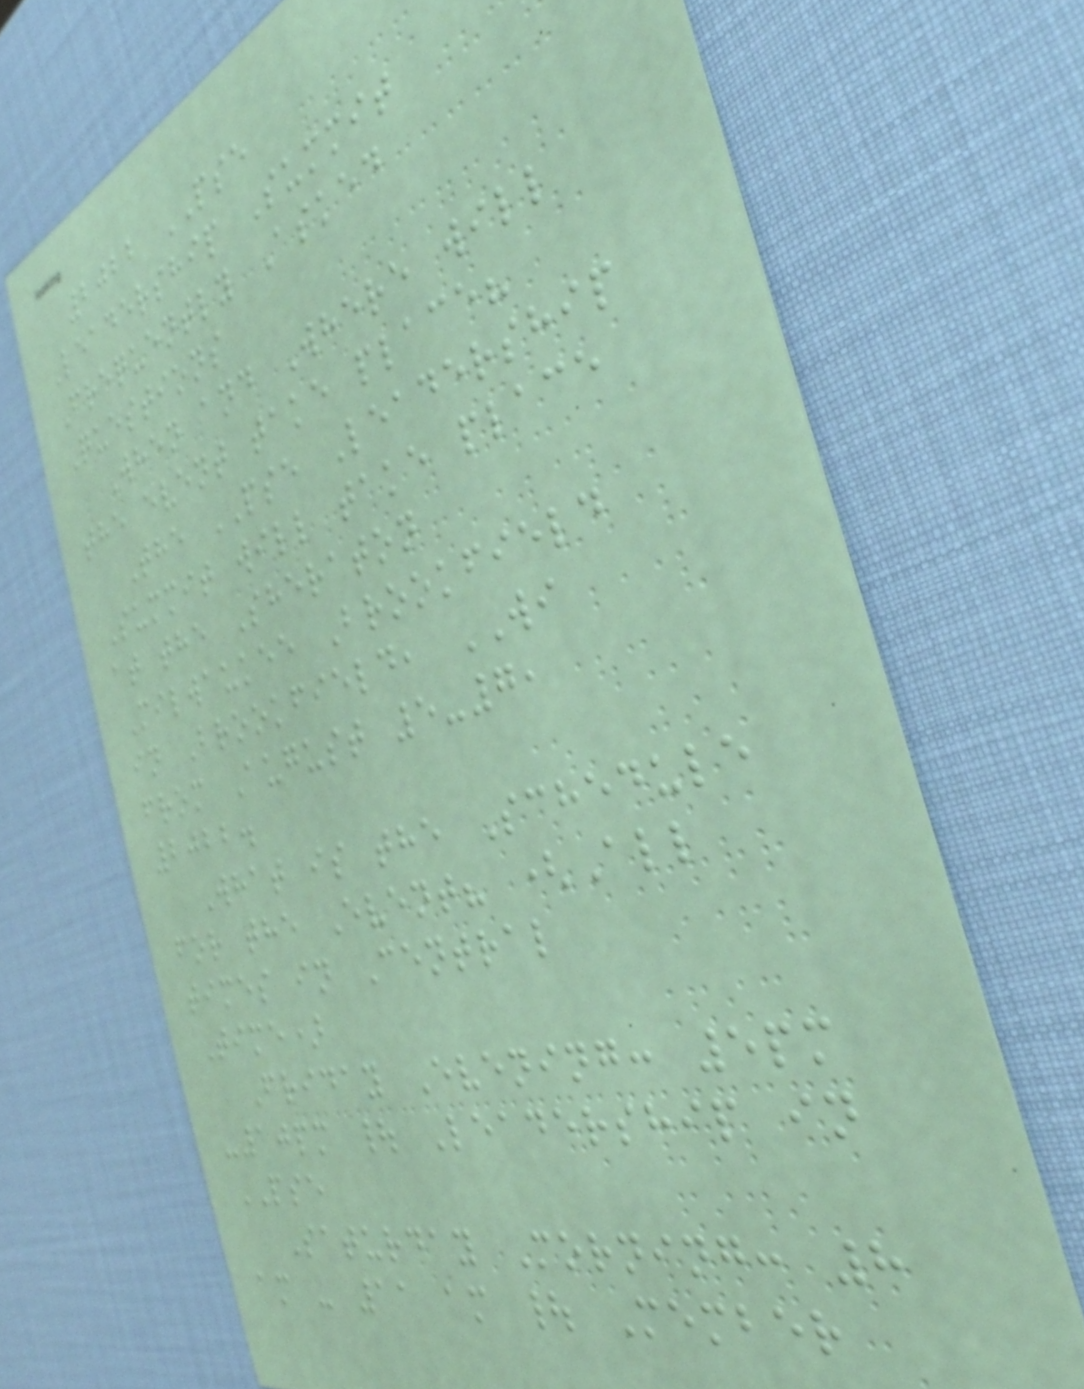2022 PSE
Leadership Summit
Frequently Asked
Questions
When and Where will
the event take place?
The PSE Leadership
Summit will take place
at the Sheraton
Milwaukee Brookfield
in Brookfield, WI
from August 5-7,
2022.
What is the Schedule
for the Event? (All
times in Central
Time)
Friday Evening: 5pm
-10pm | Leadership in
PSE
Saturday Morning: 8
am - 11 am | Member
